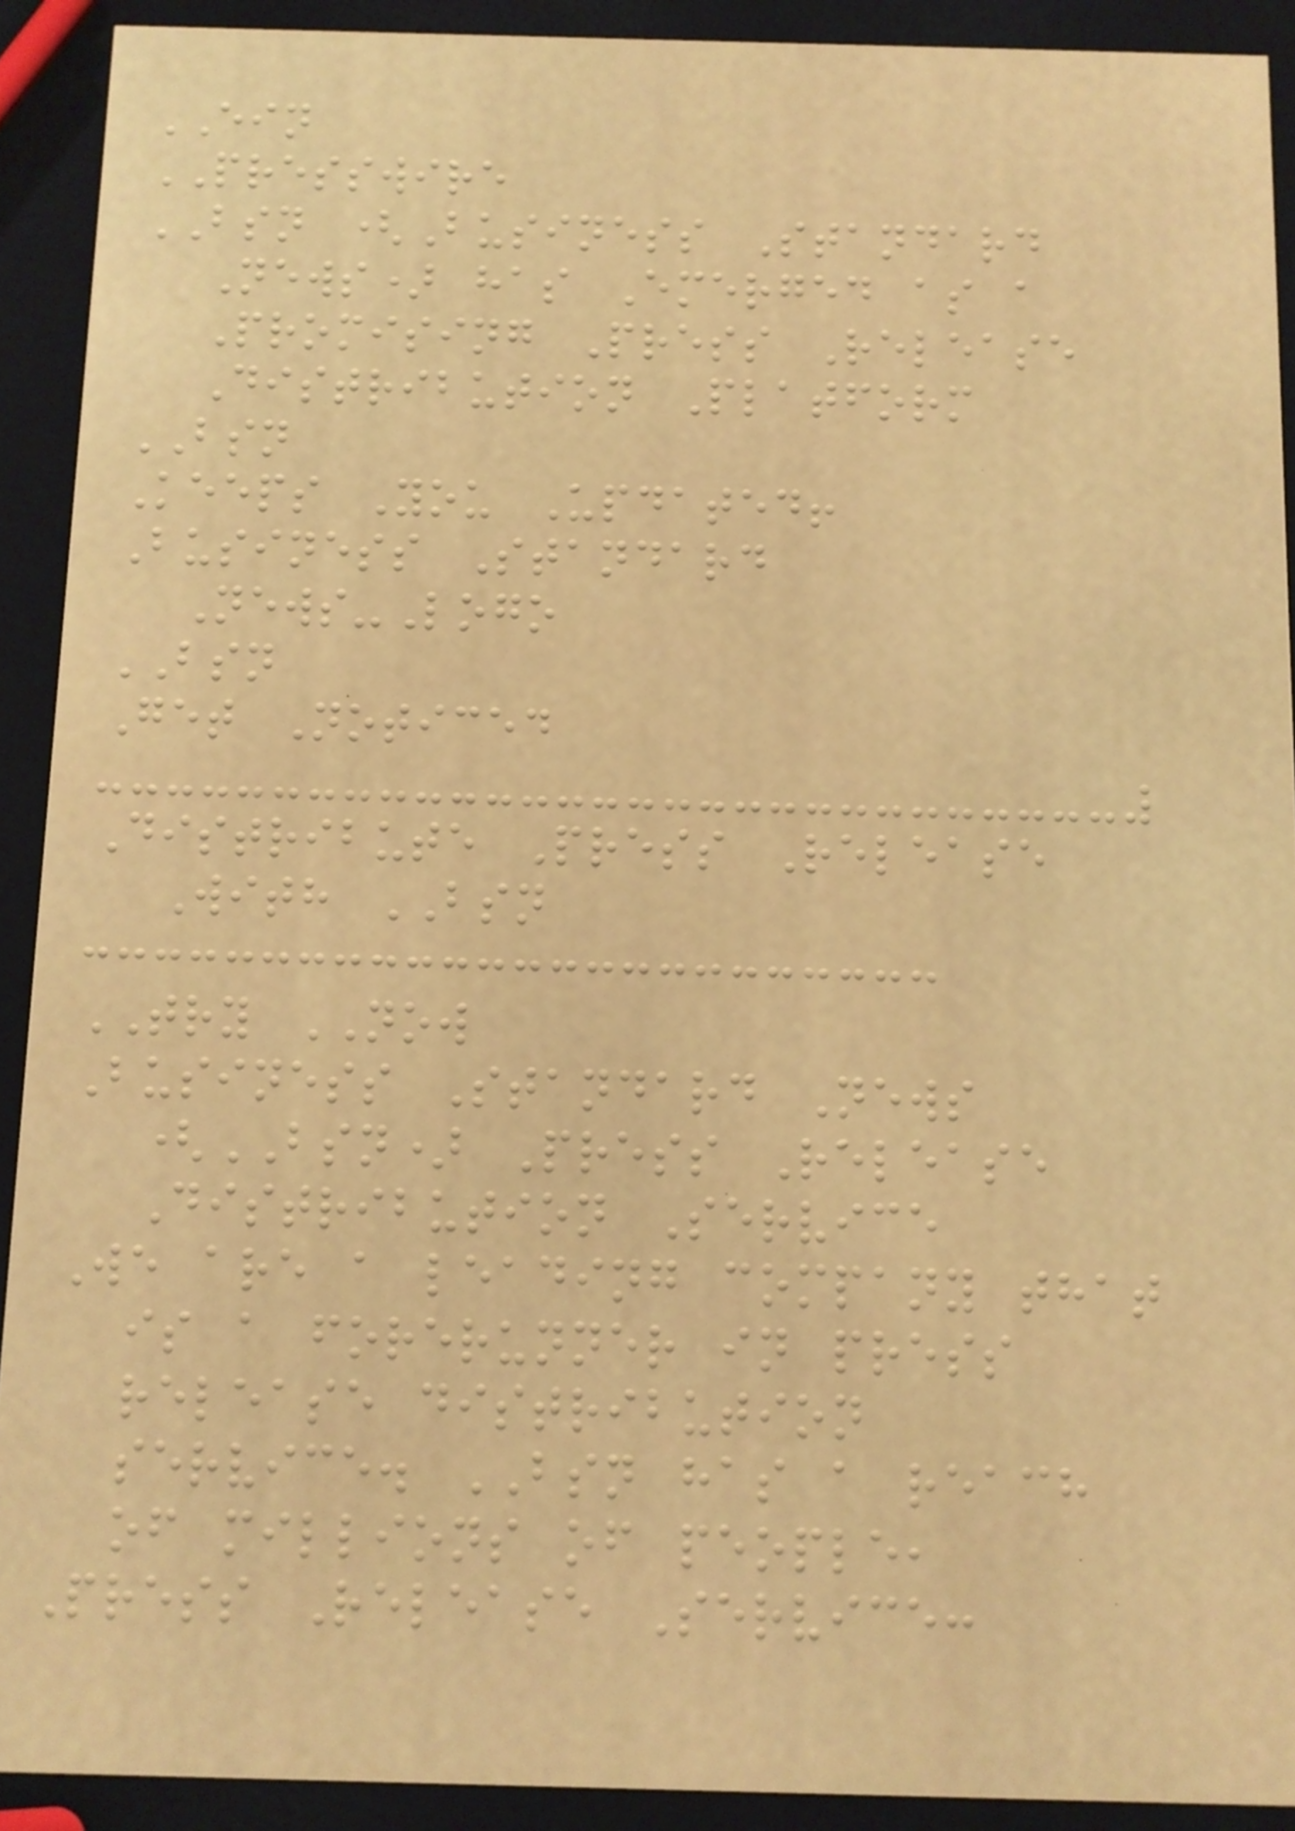EIN
PRESSWIRE
BSN (Business Standard
News) has Emerged as a
Promising Press Release
Distribution Platform
BSN
Keeps You Updated!
Business Standard
News-Logo
BSN
Get Noticed
Distribute Press Release
With BSN
TRY NOW
Business Standard News
(BSN) Press Release
Distribution Service
We are a leading company that
is a forerunner in press
release distribution
service. BSN has a reach
of millions of people,
Press Release Service:
